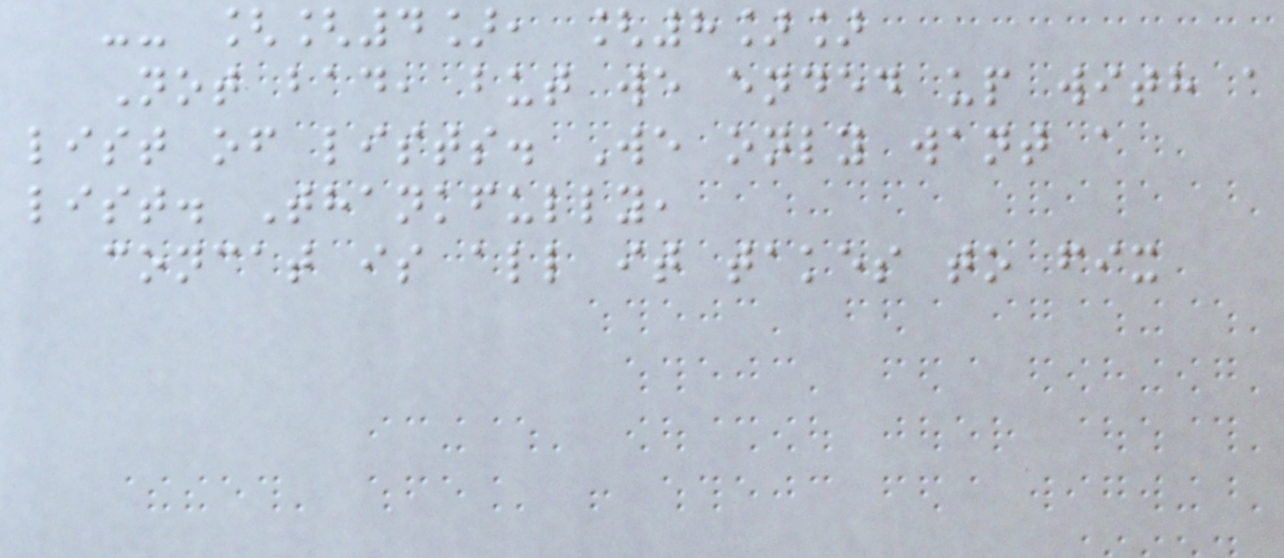-- [[4], [8]]
Not bad, but we ended up with a
list of lists. We only want a
list. Thankfully,
concat is all it takes to fix
